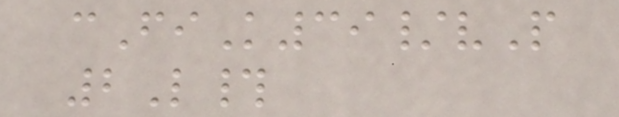cFiK39/vP
2L#
